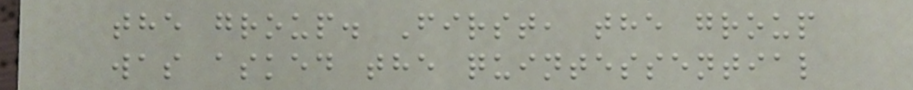the group. First, the group
was asked the quintessential
